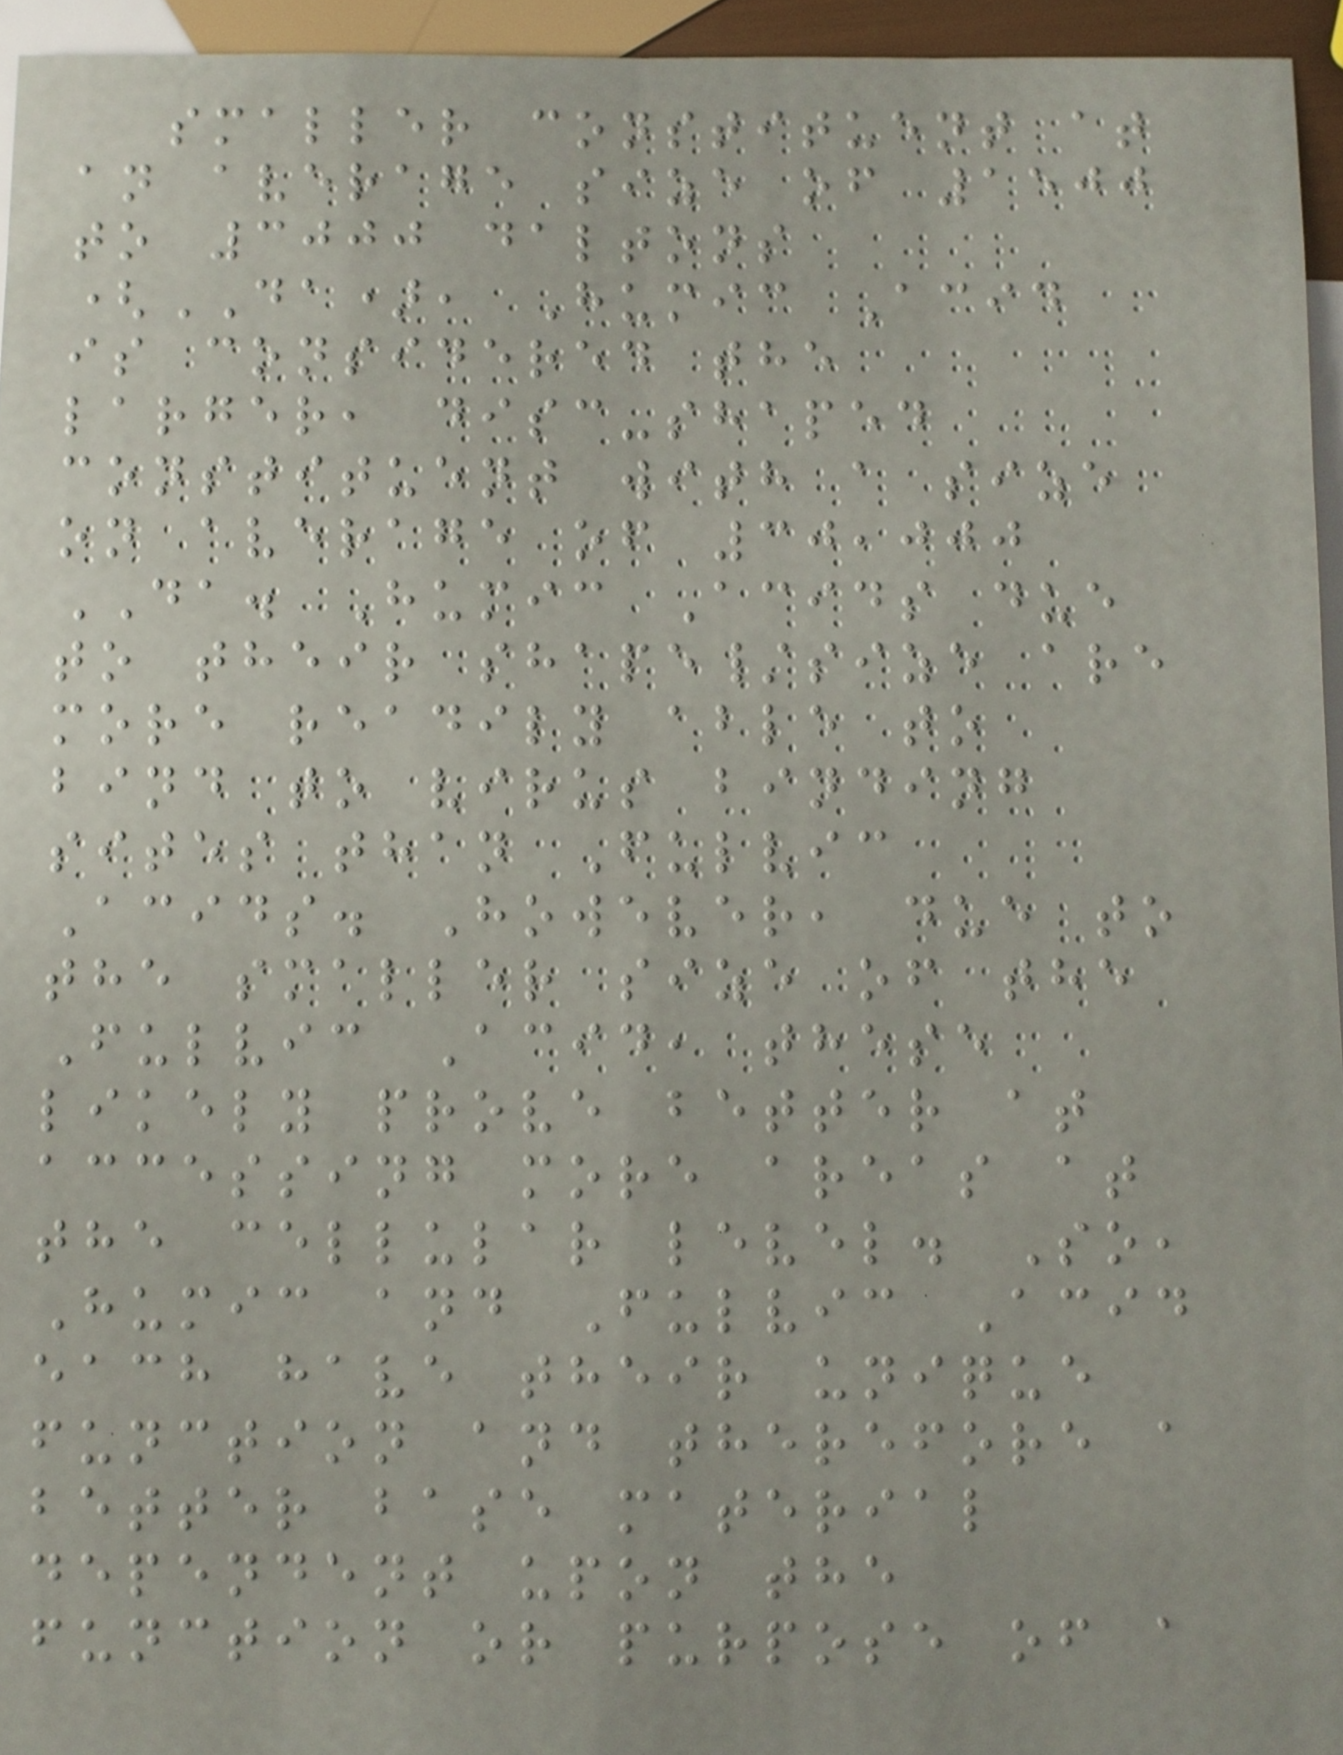smaller constituent at
an average size of 1500
to 3000 daltons
(DA), Humic Acid
is considered the
larger, disc-shaped
constituent with a size
on average of 30,000
DA. Humic Acids due
to their shape/size are
more readily able to
bind to virus binding
sites than Fulvic
Acids. However, due to
the smaller size of the
Fulvic Acid, these
likely prove better at
accessing more areas at
the cellular level. So,
Humic and Fulvic Acid
each have their unique
function and therefore a
better base material
dependent upon the
function or purpose of a
